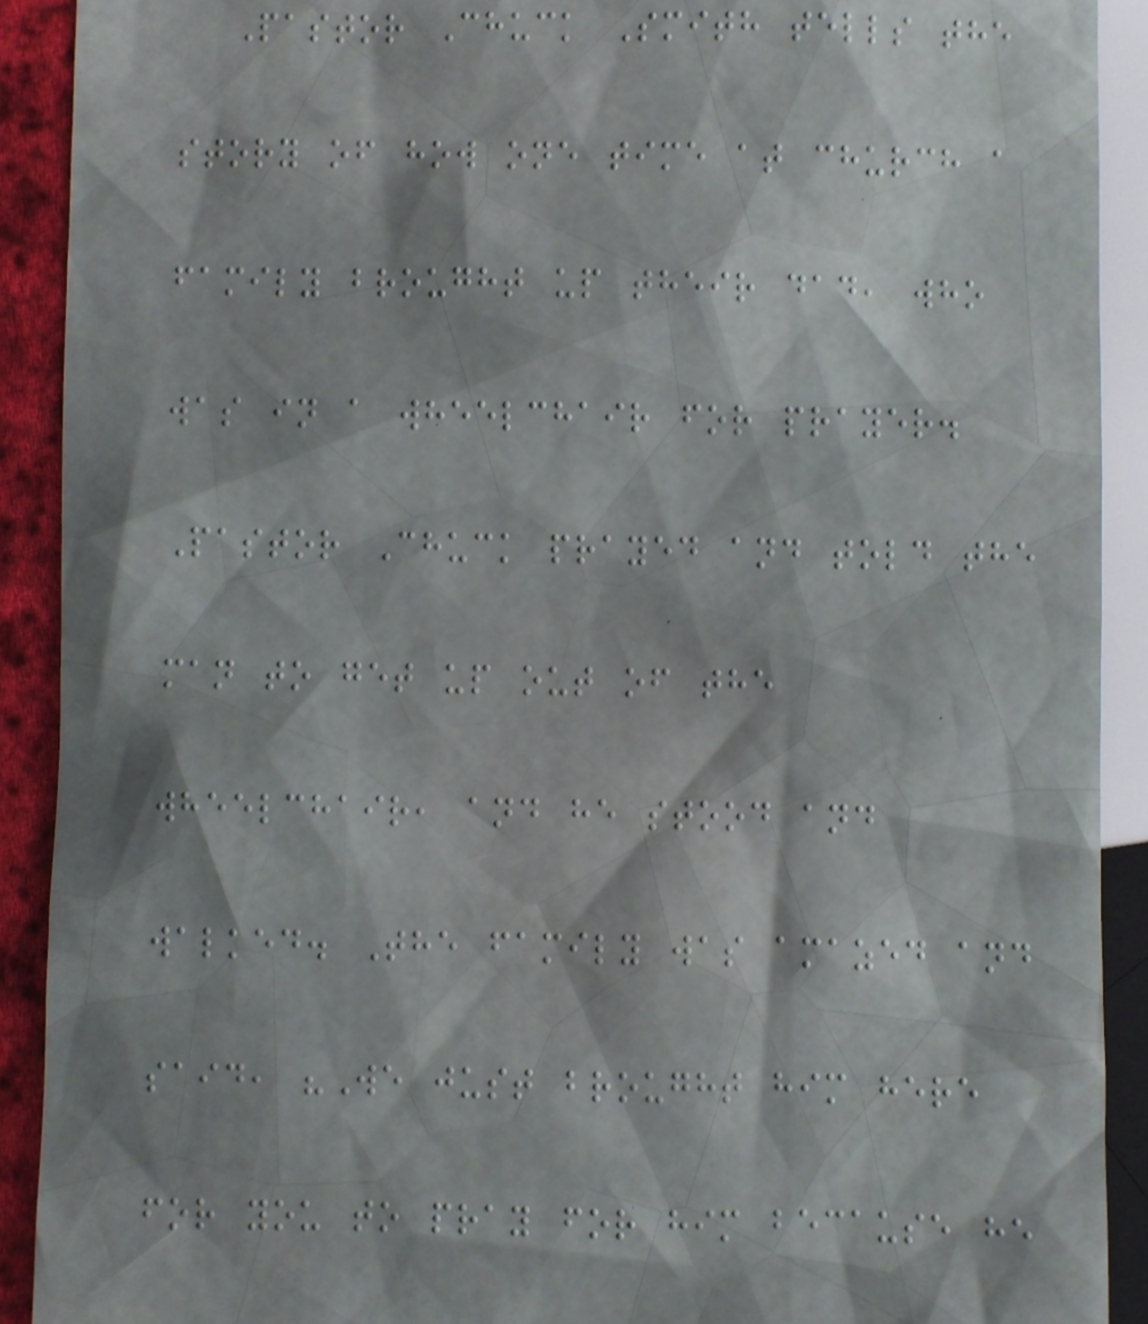Pastor Chuck Smith tells the
story of how one time at church a
family brought up their dad, who
was in a wheelchair for prayer.
Pastor Chuck prayed and told the
man to get up out of the
wheelchair, and he stood and
walked. The family was amazed and
said, "We just brought him here
for you to pray for him because he
